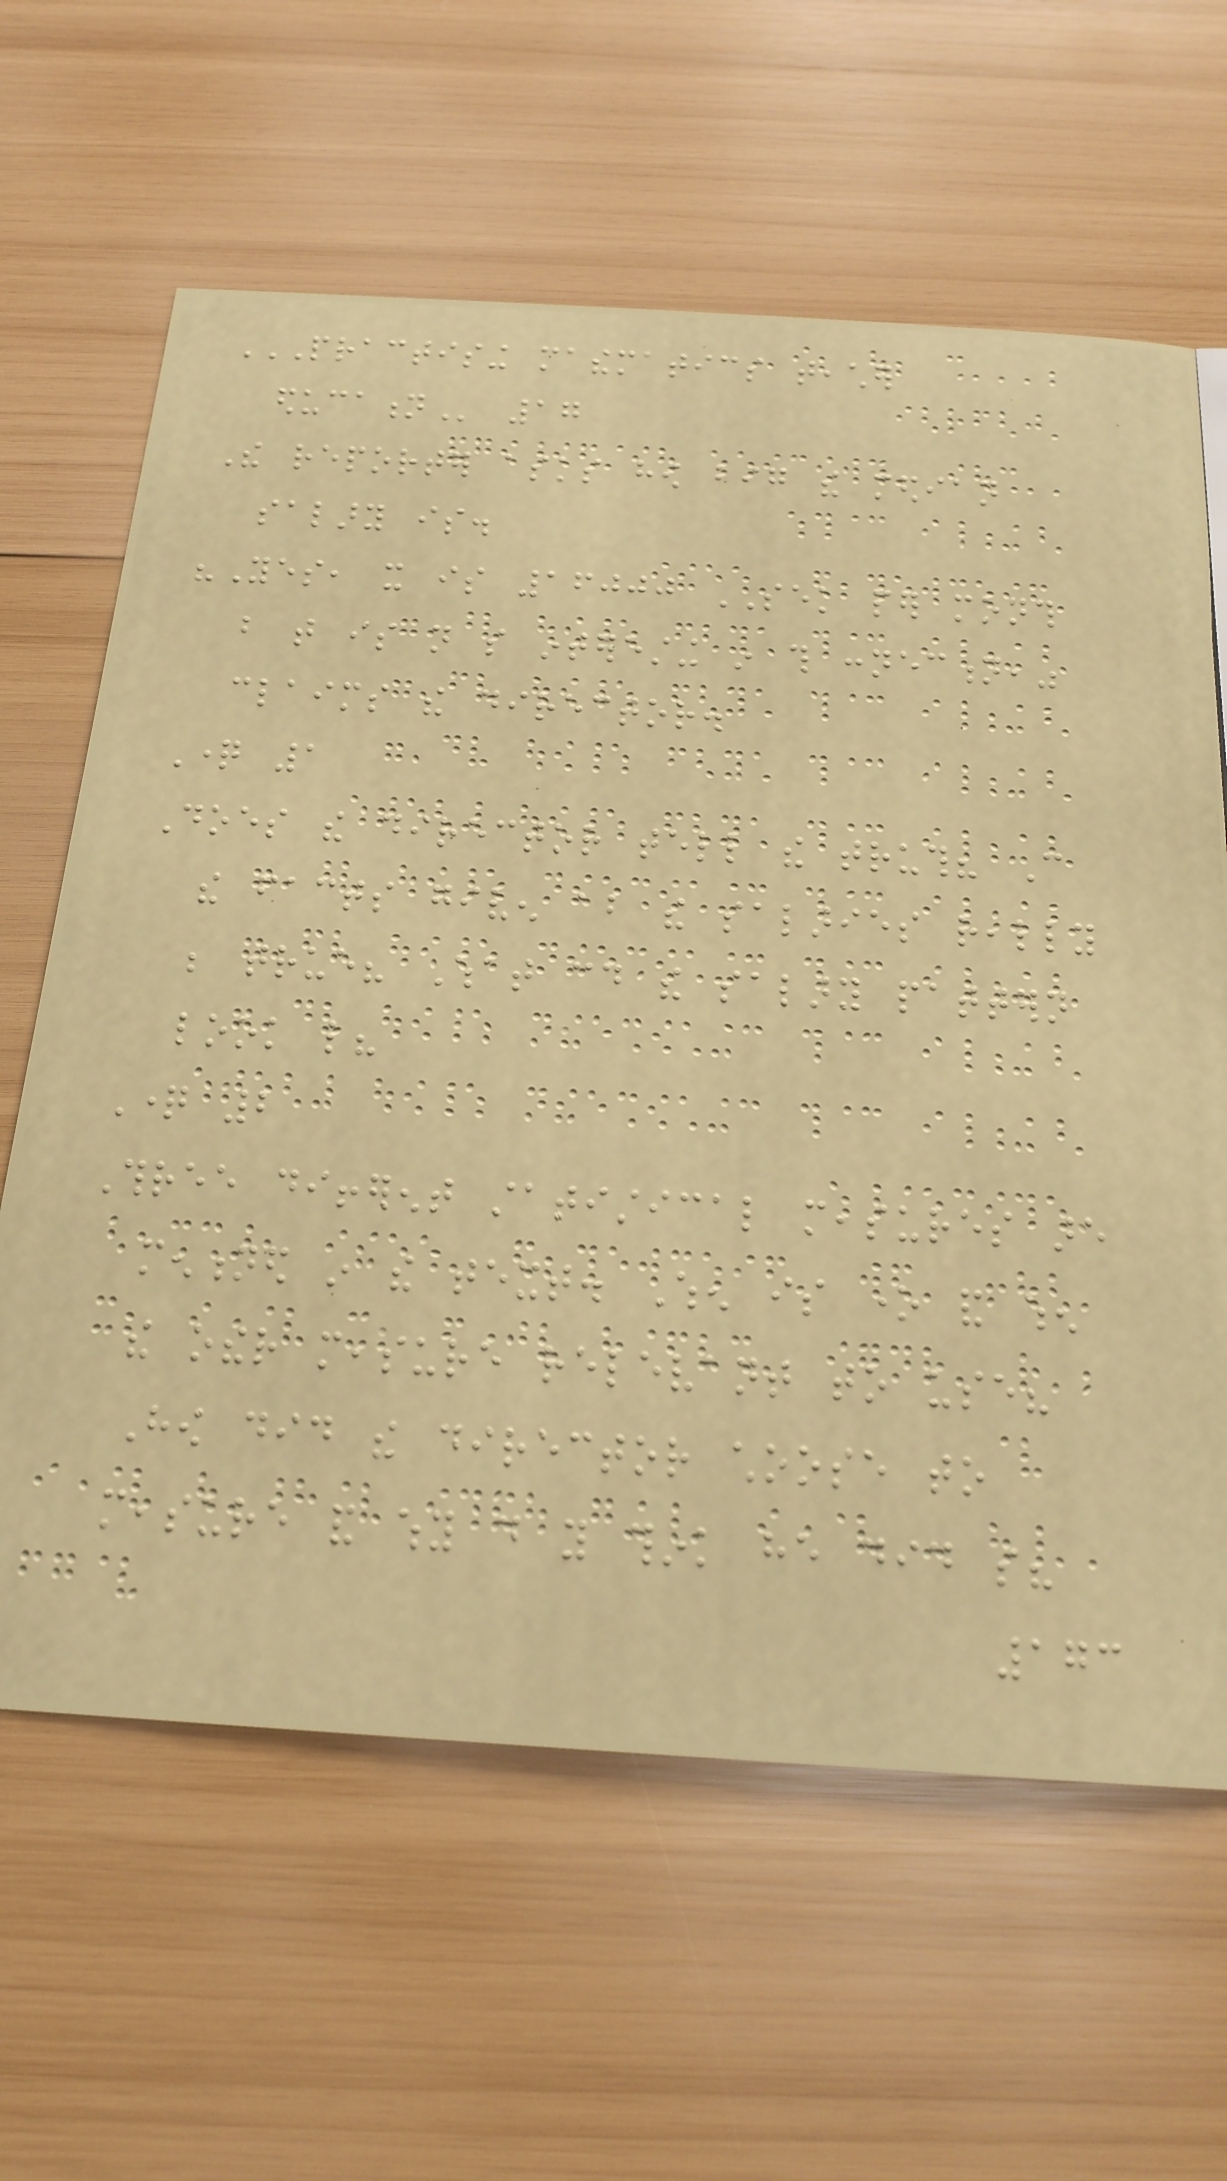PRACTISING MATHEMATICS TEACHER
EDUCATION 17
The reporter asks how big the median
salary is.
"Yes, it is 16000 SEK per month
but that is not so interesting in this connection,"
claims the director.
Question 1
Does the director tell the truth? Can
the facts given about the salaries really
be true? What could the salary pattern
look like?
Question 2
Three different statistical measures are
mentioned in the text. When is one and when
the other measure relevant to use?
How did the director choose to
measure and why do you think he did so?
173
